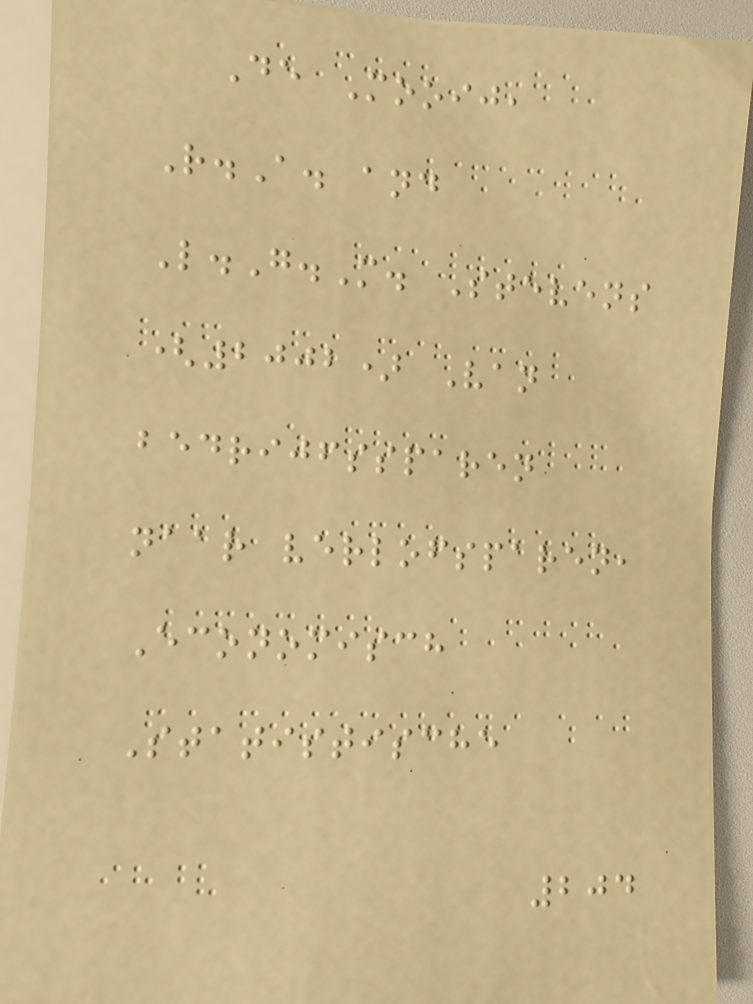De Mooij,
R.A. and
L.G.M. Stevens
(2002) Van
bedrijfssparen
naar verlofsparen,
Economisch
Statistische
204
